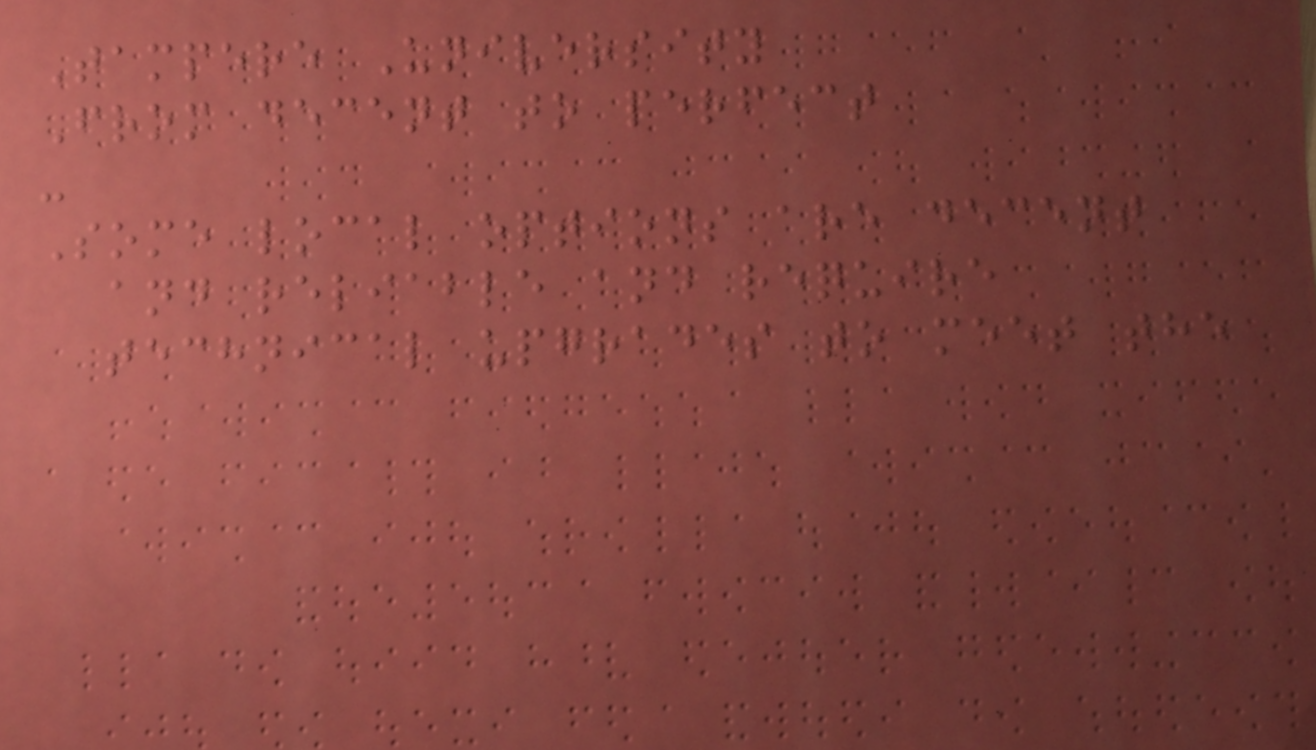Tampere University
From decent to perfect
-
Some local options are decent
and reliable and require
technical upgrades to meet the
